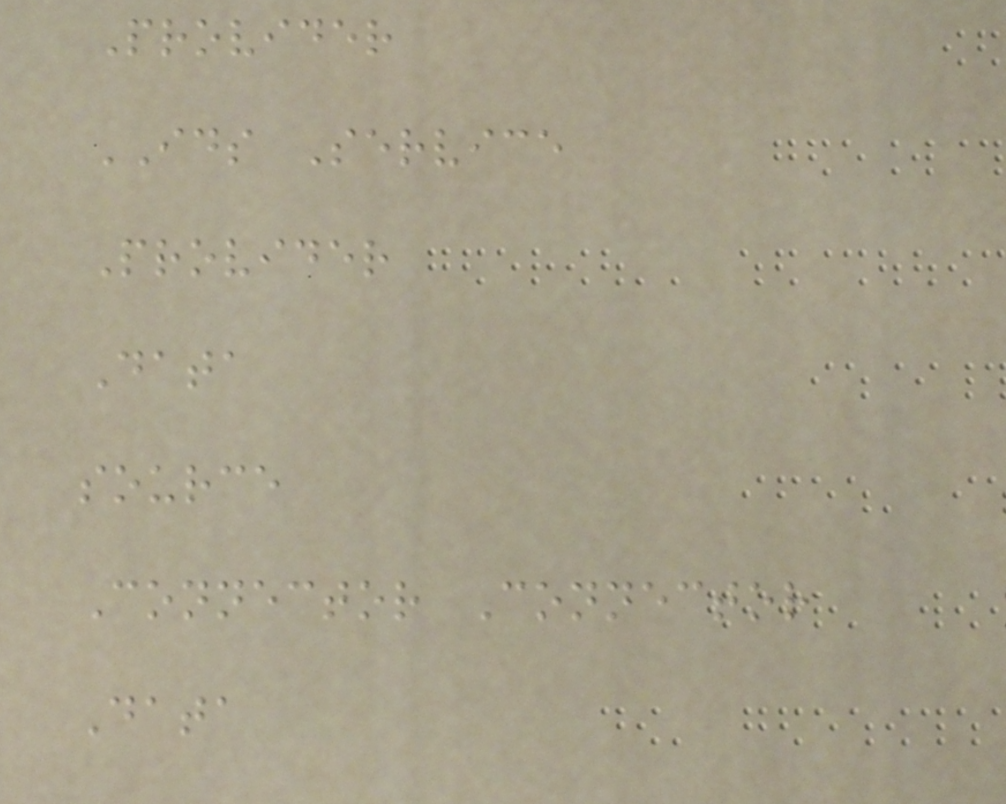Provider
IDS Service
Provider
Data
source
Connector Connector
Data
